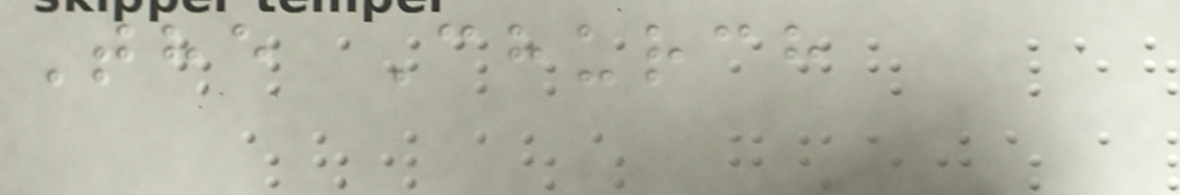The Church
